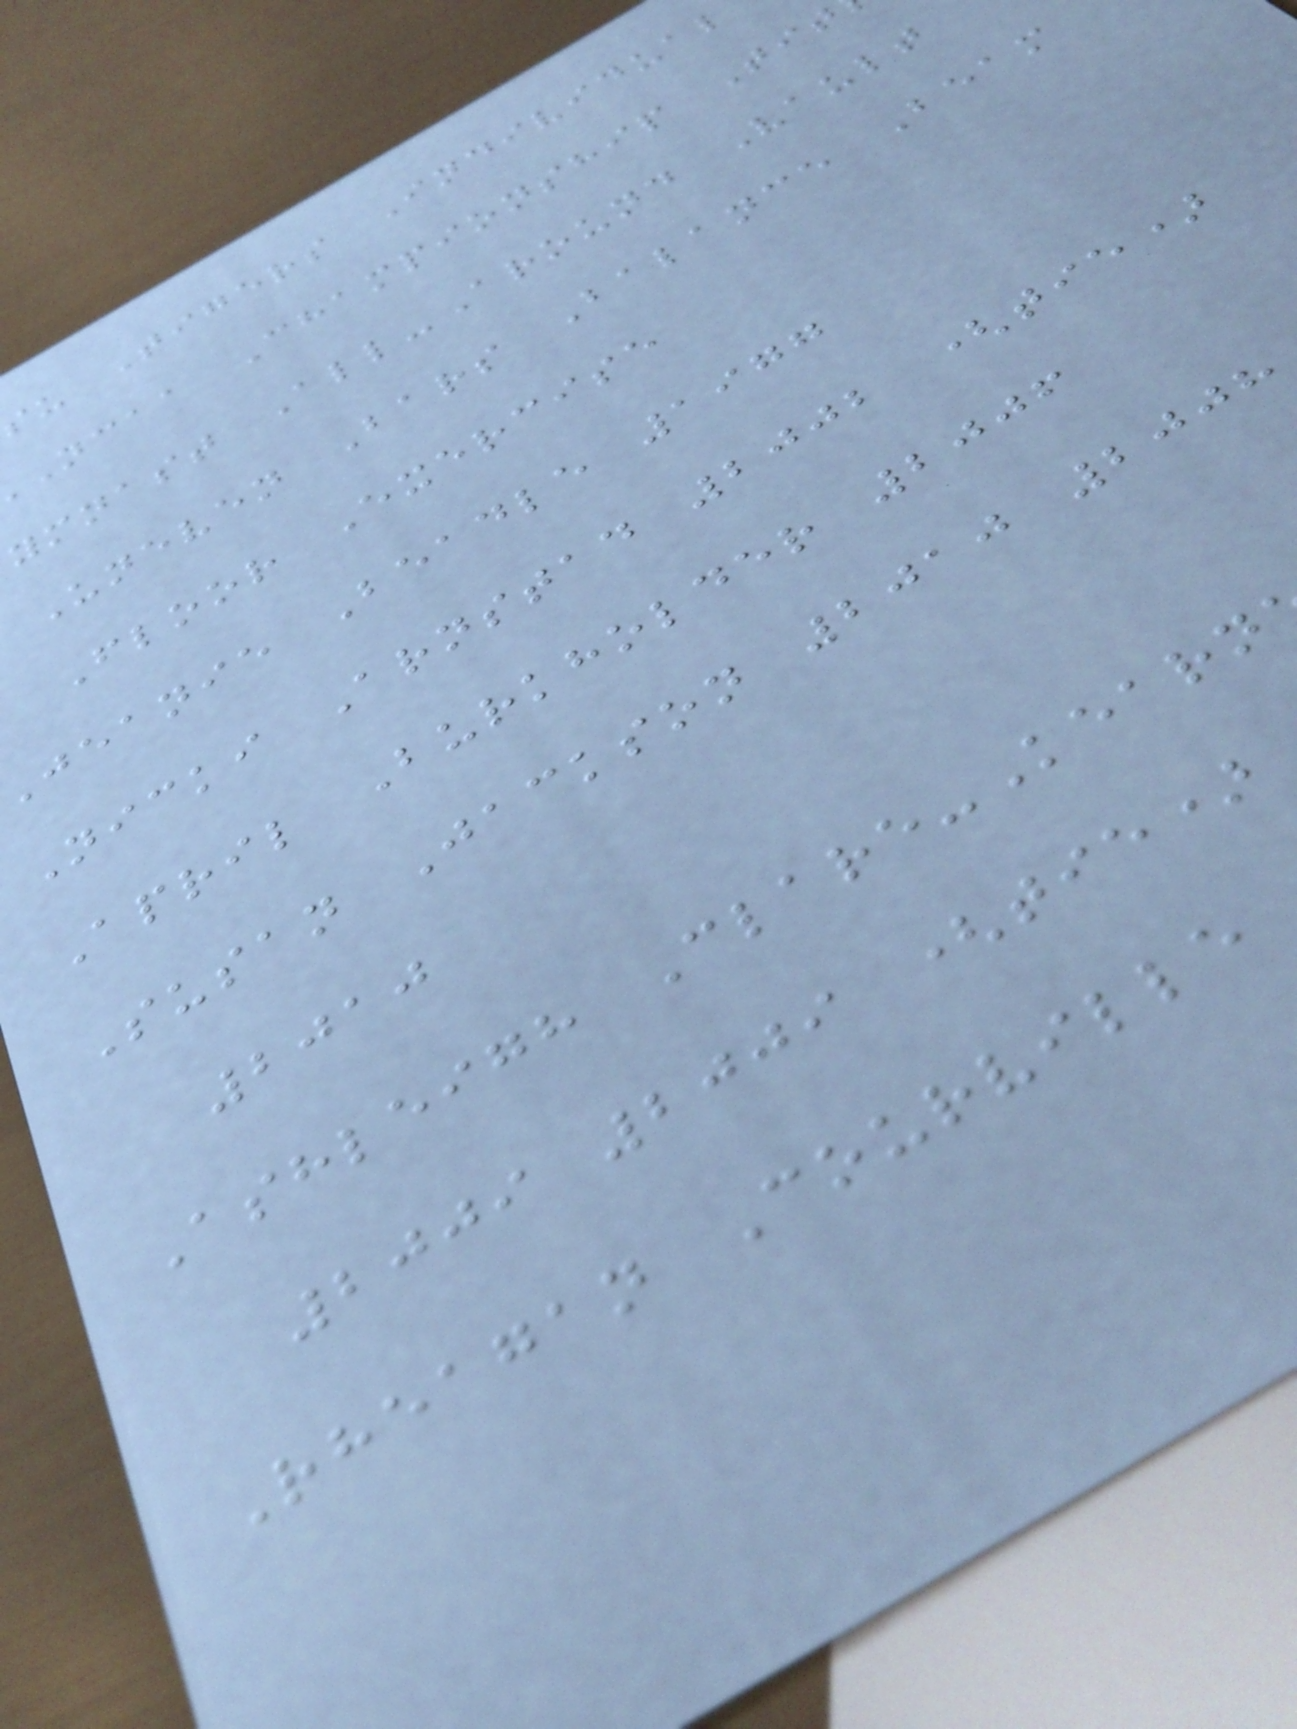su Tigers Individual
ncaa Championship Tit
ymnast All-Around Vault
Uneven Bars Balance Beam
Floor Exercise
jeanie Beadle 1977
Nicki Arnstad 2002 (tie)
April Burkholder 2006
Susan Jackson 2010 2008
2010
Ashleigh Clare-Kearn
2009 2009 (tie)
Rheagan Courville
